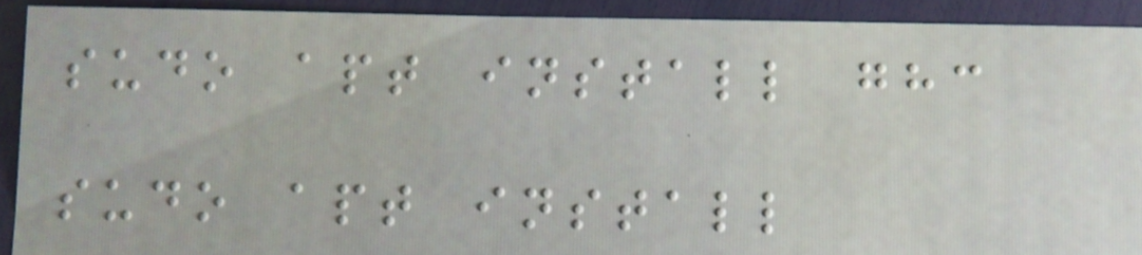sudo apt install ghc
sudo apt install
